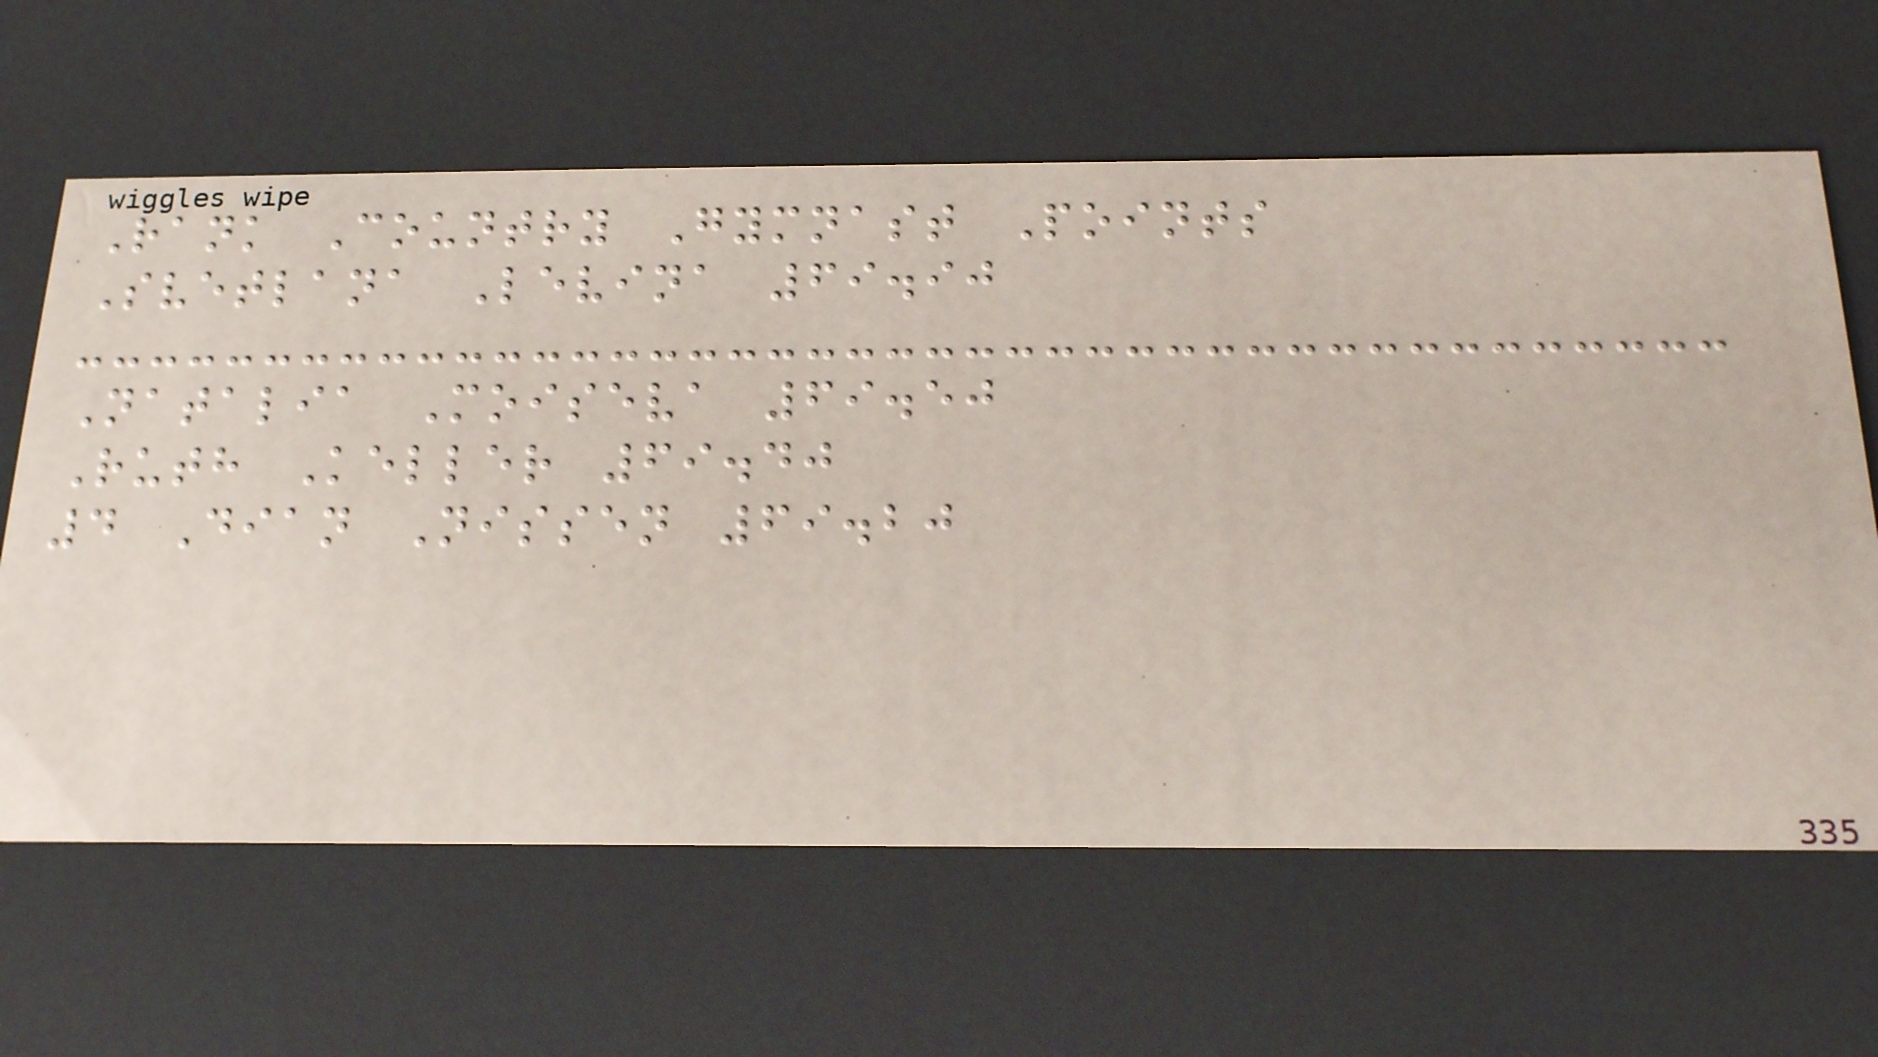Rank Country Gymnast Points
Svetlana Levina 69.90
Natalia Moiseva 69.50
Ruth Keller 69.40
4 Dian Nissen 69.20
